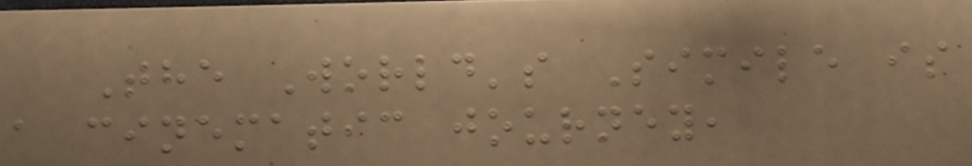The World's Simile is
a cinematic journey,
